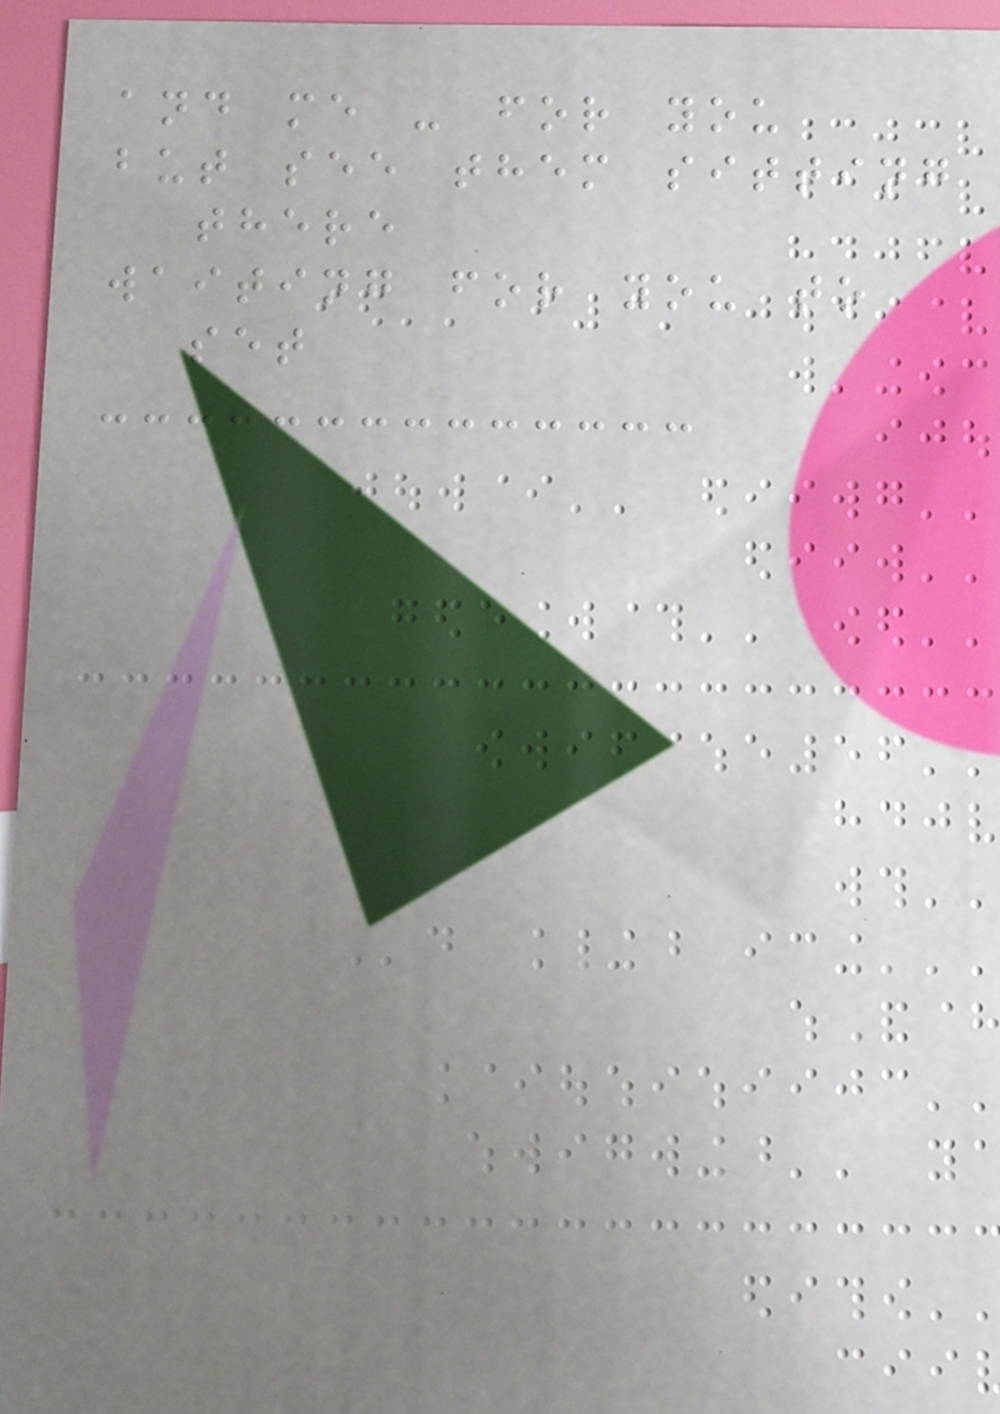and me - for you
but see them sitting
there
waiting for you to
set
